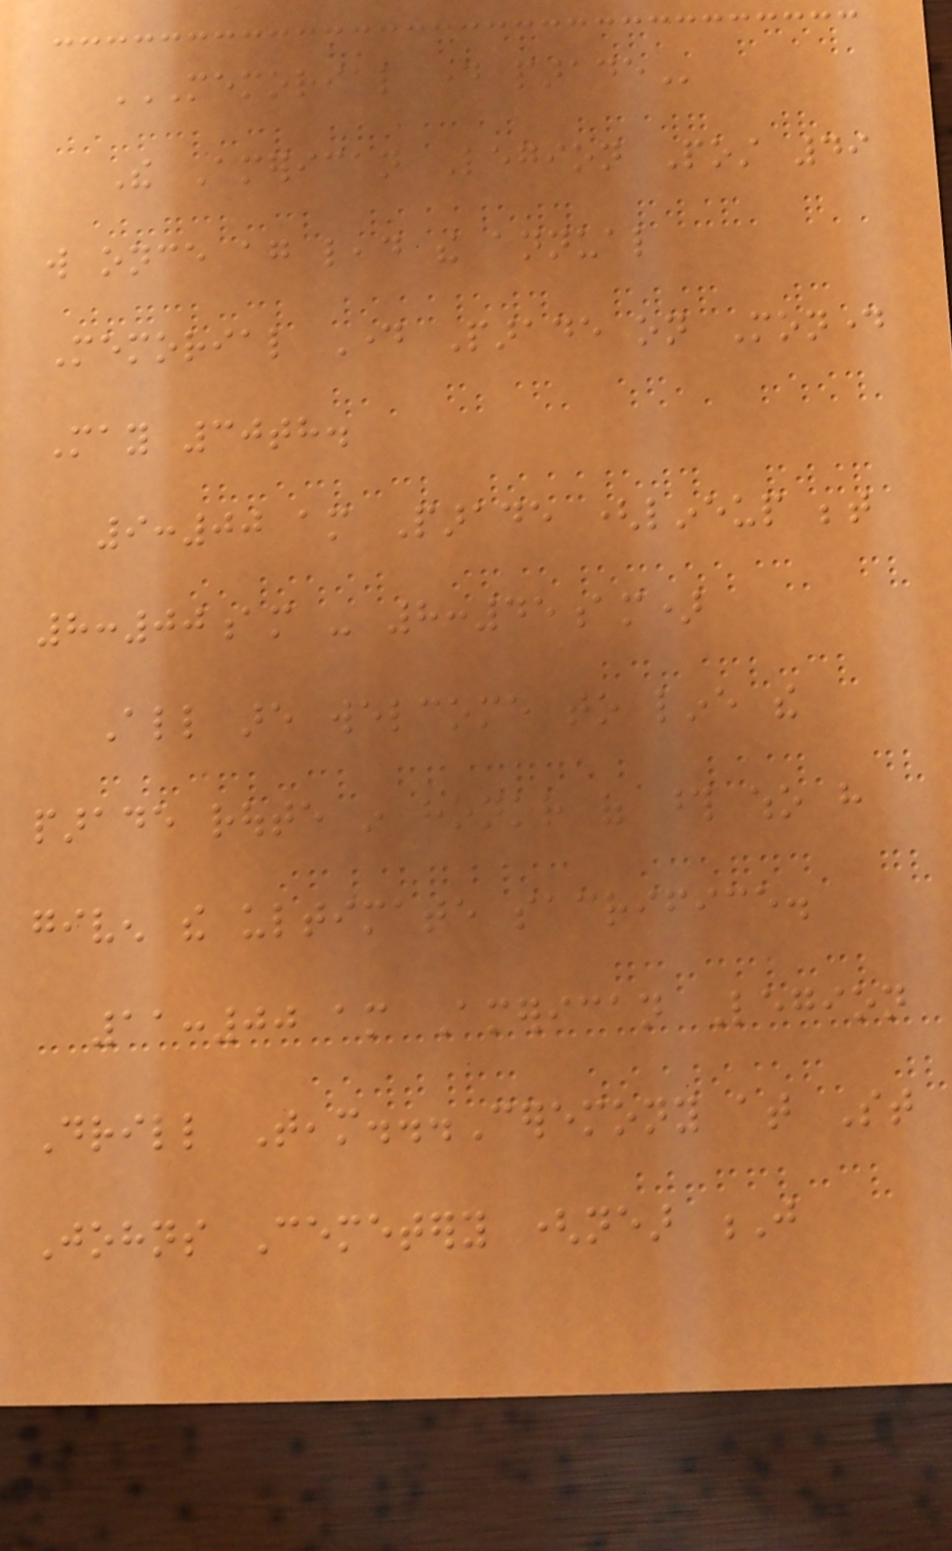MEMORIAL DAY PARADE
The American Legion Post 49
will once again lead the annual
Memorial Day Parade on Monday
May 30th.
9:00 am Parade (lineup between
8:00am - 8:45am)
All are welcome to line the
parade route in honor of those who have
given the ultimate sacrifice.
11:00 am American Legion
Drill Team...Ceremony at St
Johns Cemetery (near J
